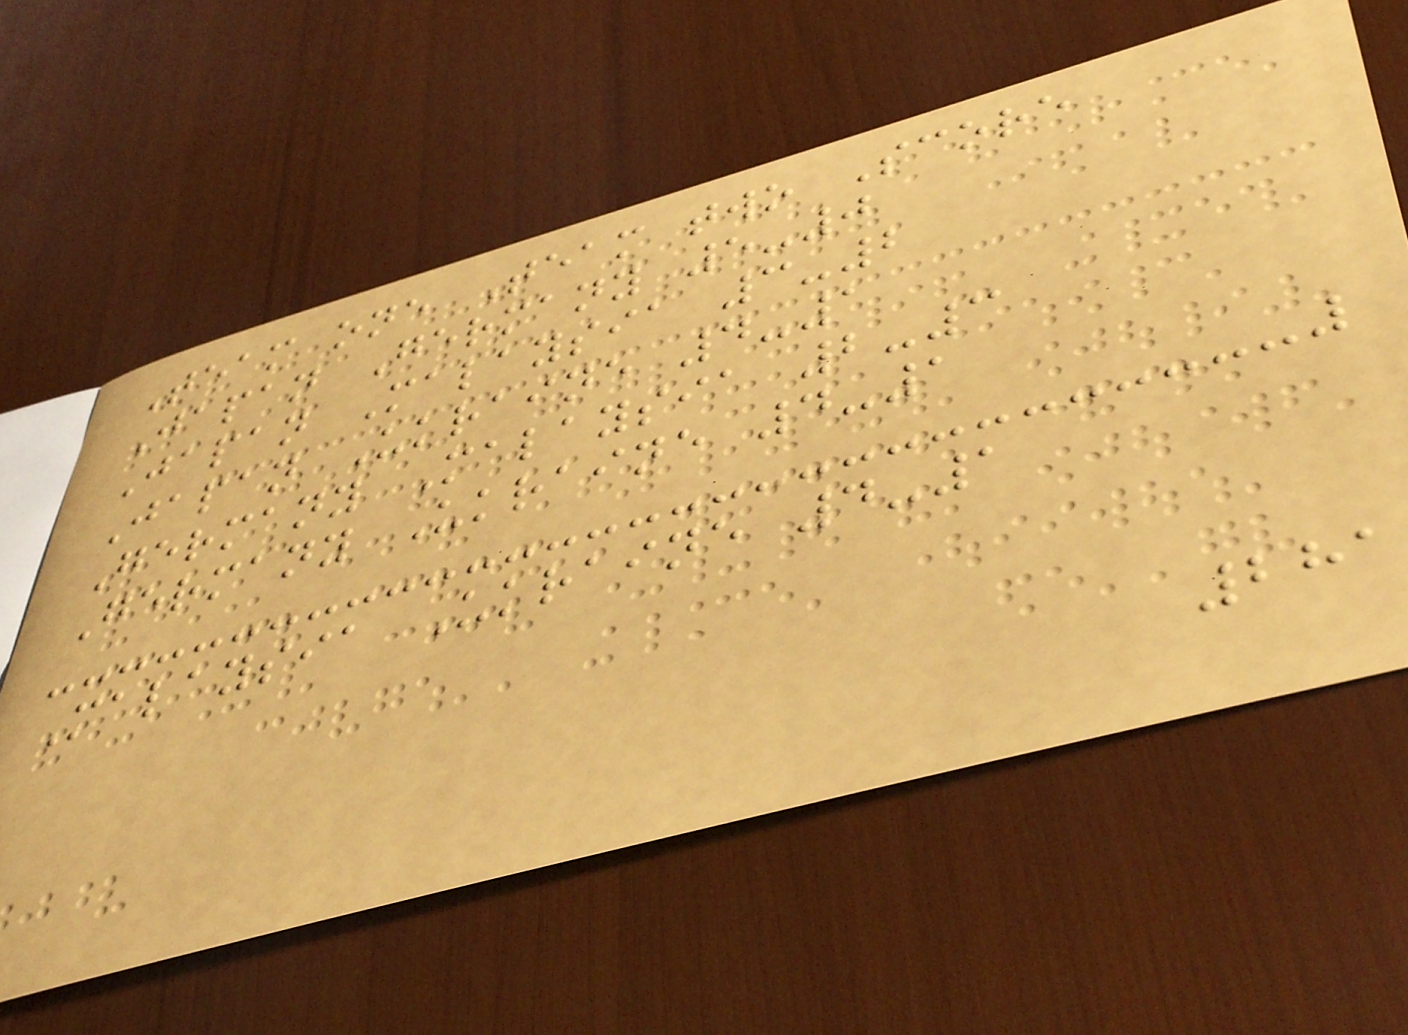Team one Team two Score
Japan Germany 5-0
Japan Malaysia 3-2
Japan Ukraine 4-1
Germany Malaysia 2-3
Germany Ukraine 4-1
Malaysia Ukraine 4-1
281
